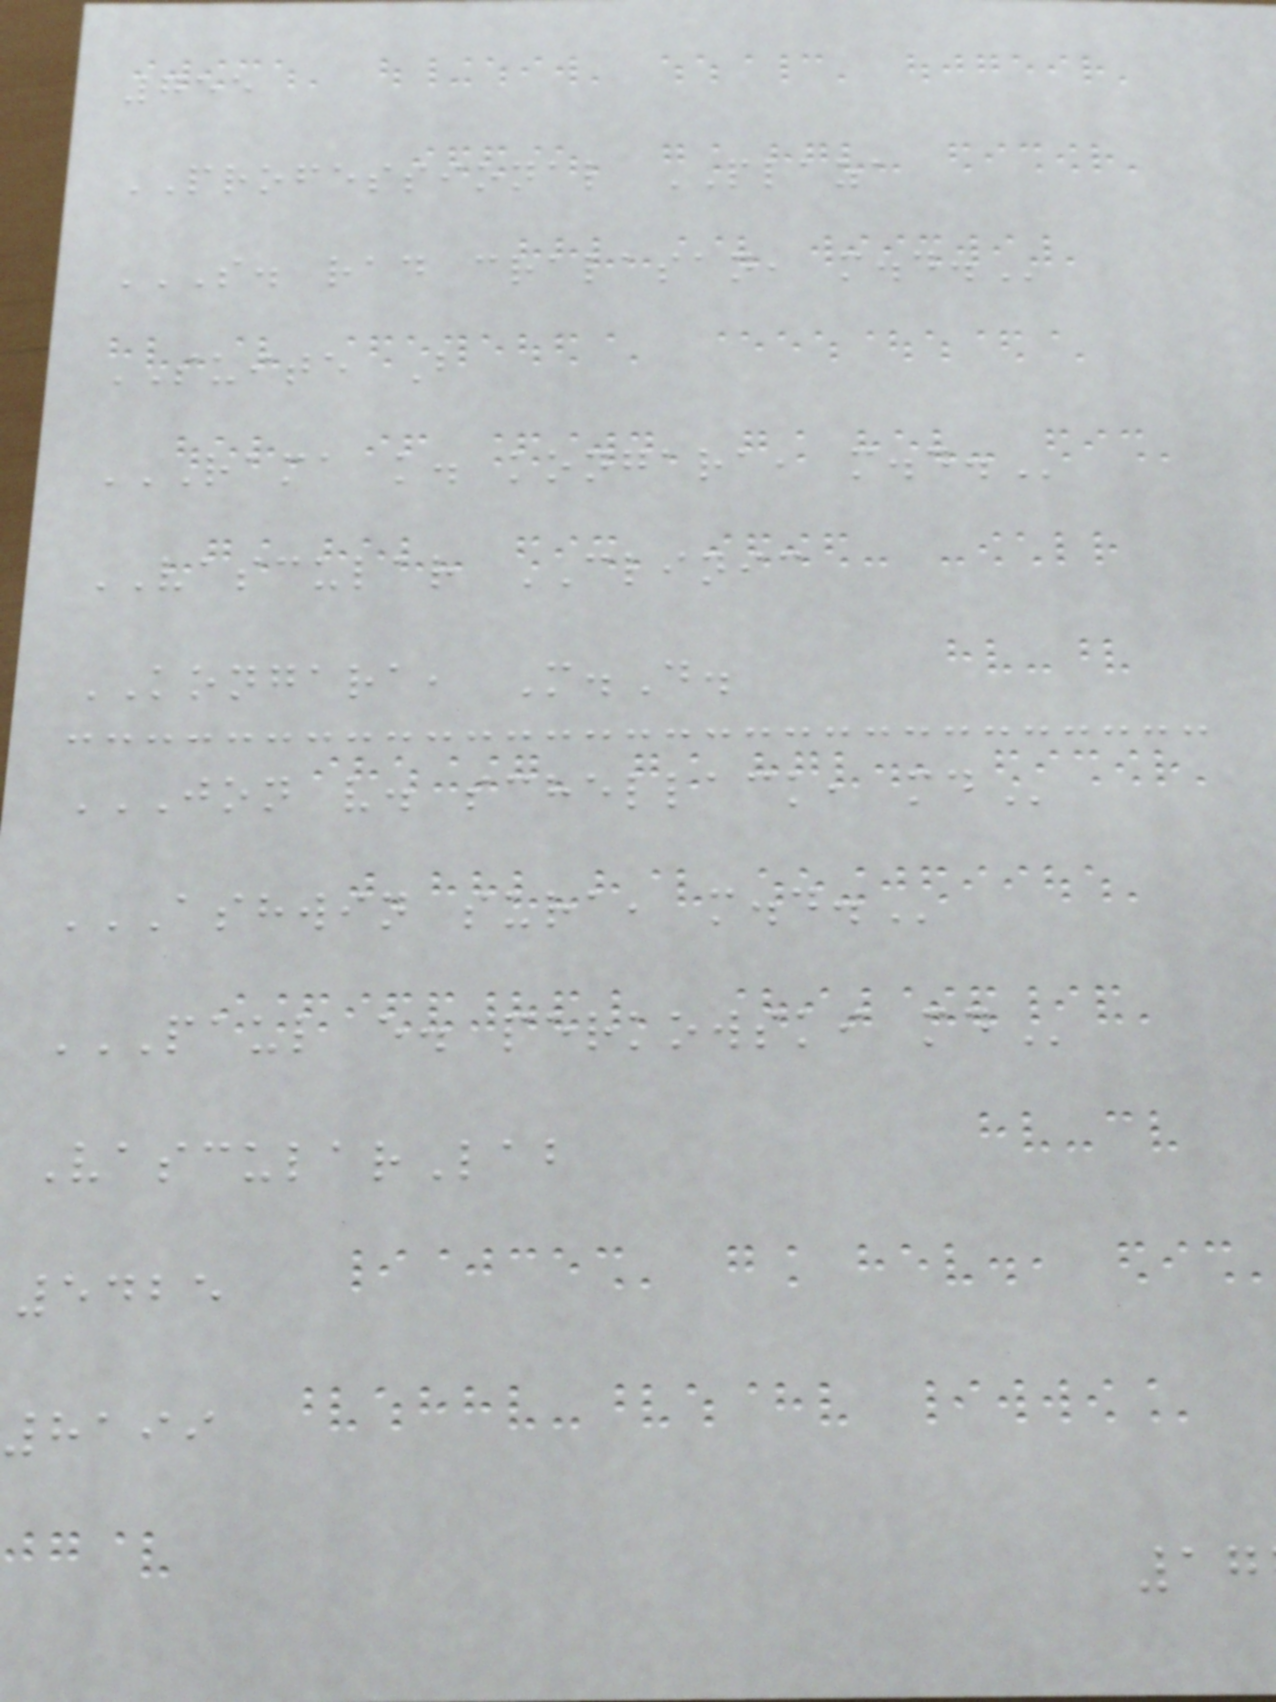755
PROFESSIONAL PLAZA
S. RAD CRALASAN, M.D.
SUITE B
RAMA K. KONGARA, M.D.
VASCULAR CLINIC
KONGARA, M.D.
JON V. SCHELLACK, MD
ASHWIN SURA, M.D.
PAUL E. PERKOWSKI MD
VascularLab
5425
8199
